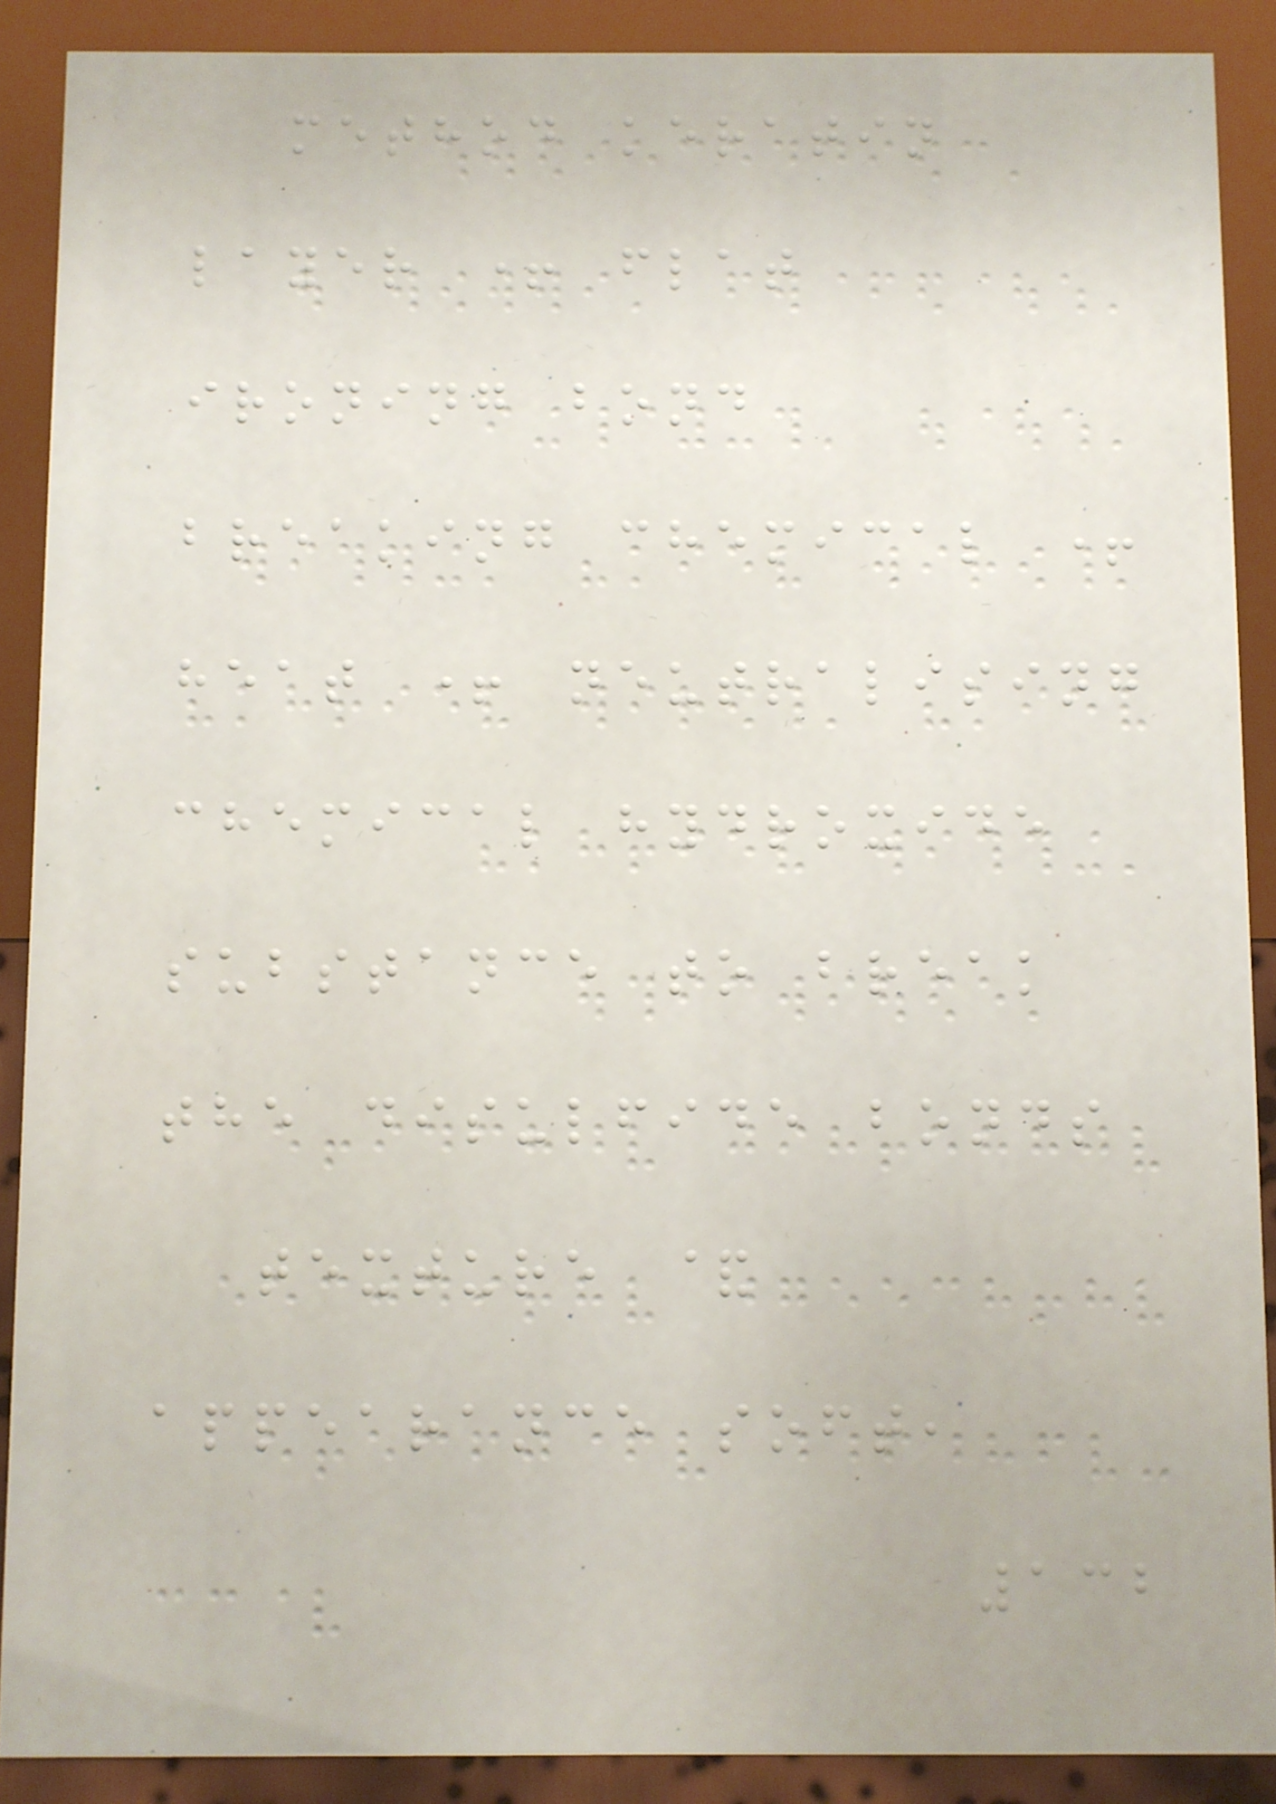method keratin
layer + flat
ironing bond
breaking chemical +
heat + neutralising
chemical hydroxide
substance to break
the disulfide bonds
texture &
appearance soft,
132
